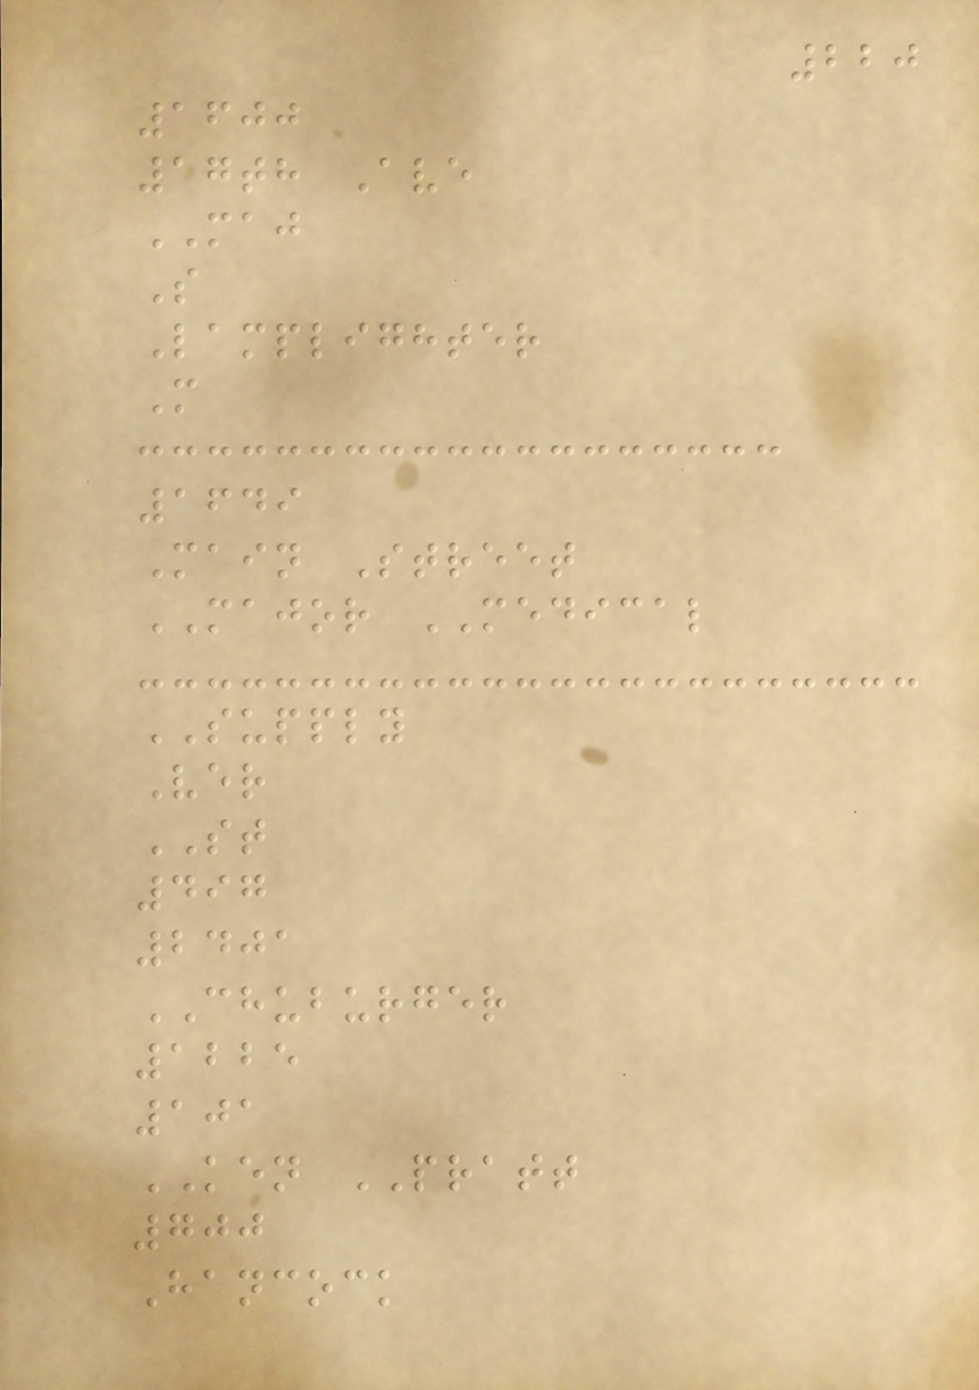220
1600
17th Ave
MAJ
S
Lamplighter
M
1649
Main Street
MAJOR MEDICAL
SUPPLY
Ver
ST
497
2401
CHUBURGER
1225
101
KEN PRATT
700
Hancock
